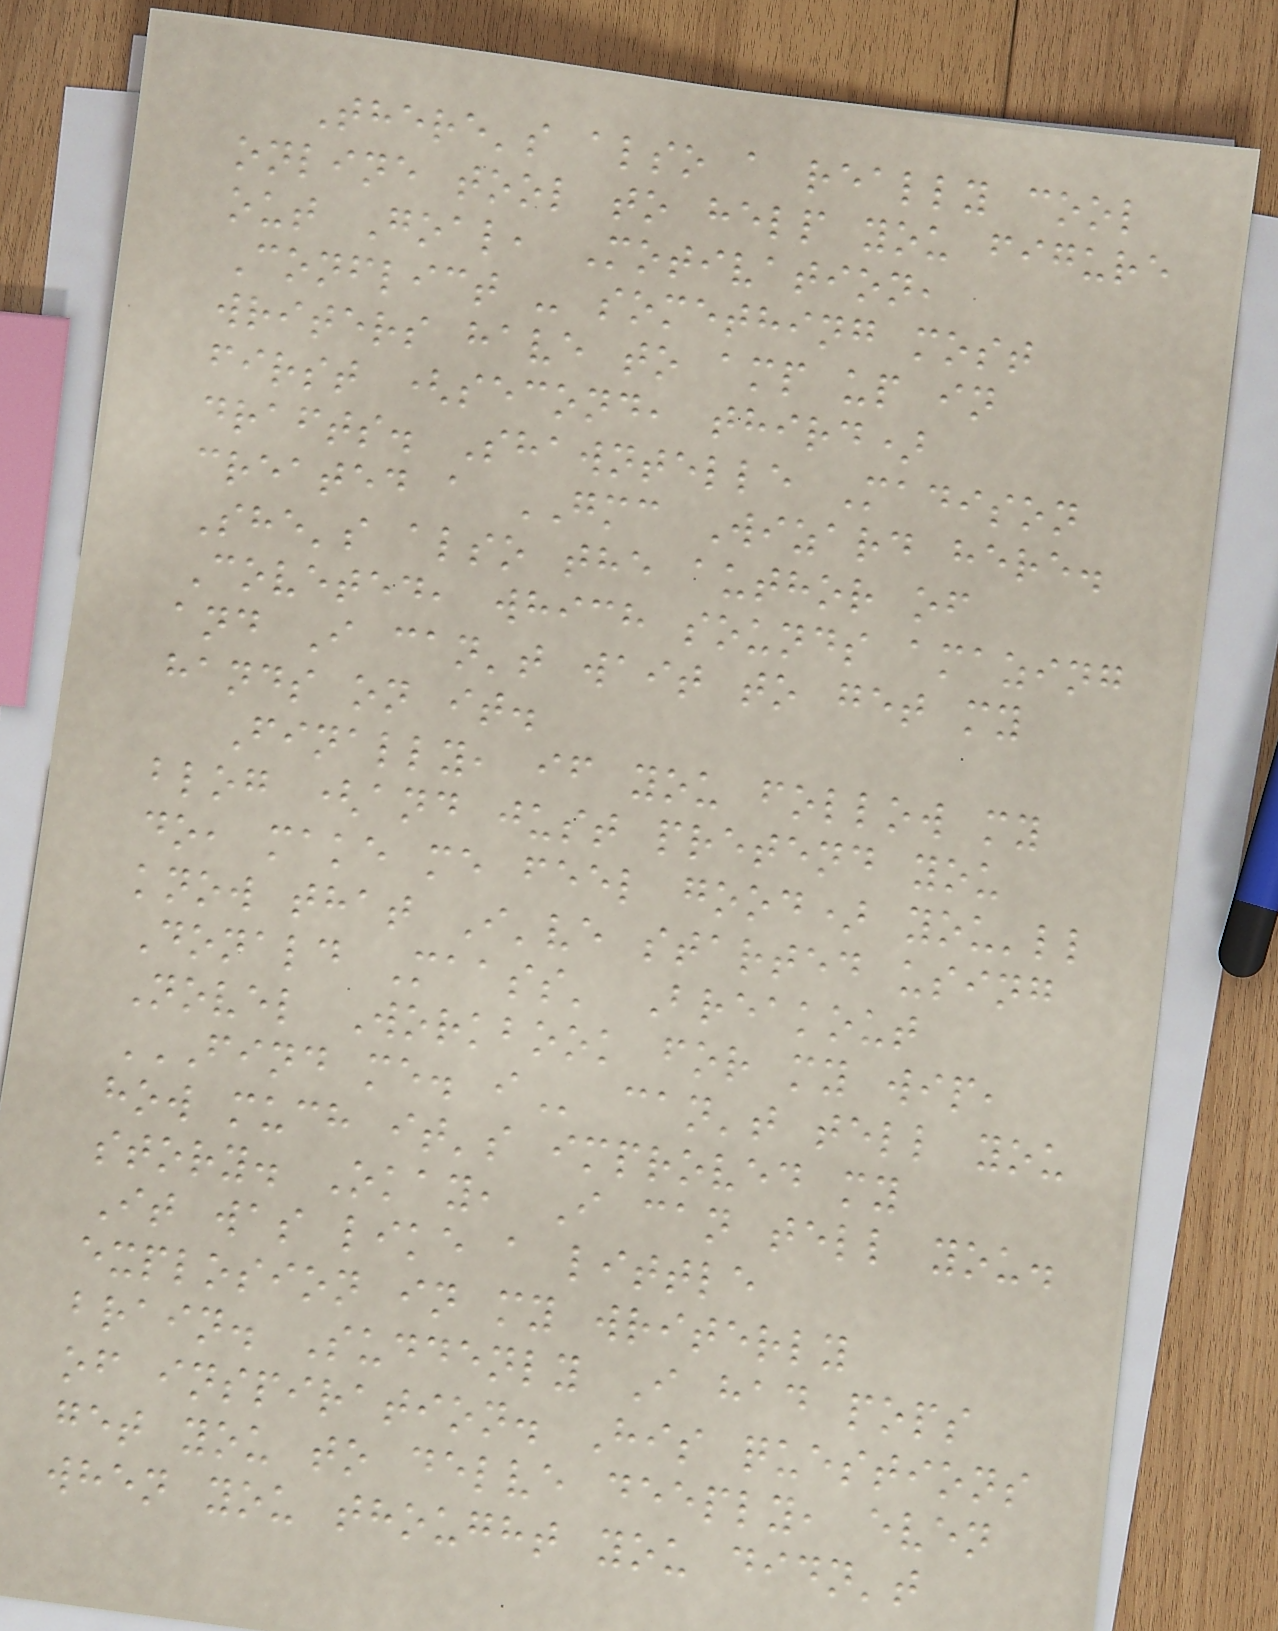There's also a really cool
online tool to help you figure
out Goal, Motivation,
Conflict - something most
writers have to amp up in
first (second, third)
drafts. Shawntelle Madison
created a GMC Wizard here.
She's also the author of
Coveted, which sounds amazing
and I can't wait to get my
hands on it.
Finally, if you follow my
blog (and just pretend you
do, make me feel good) you'll
know that I've started using
Donald Maass' Breakout
Novel Workbook for my wip,
FIND ME. I can't tell you
how much it's improved my
story. Okay, I can tell you.
It was like a little
explosion in my writerly
brain. Suddenly I had pops
of inspiration. His questions
get you to delve deeply, even
when you thought you didn't
